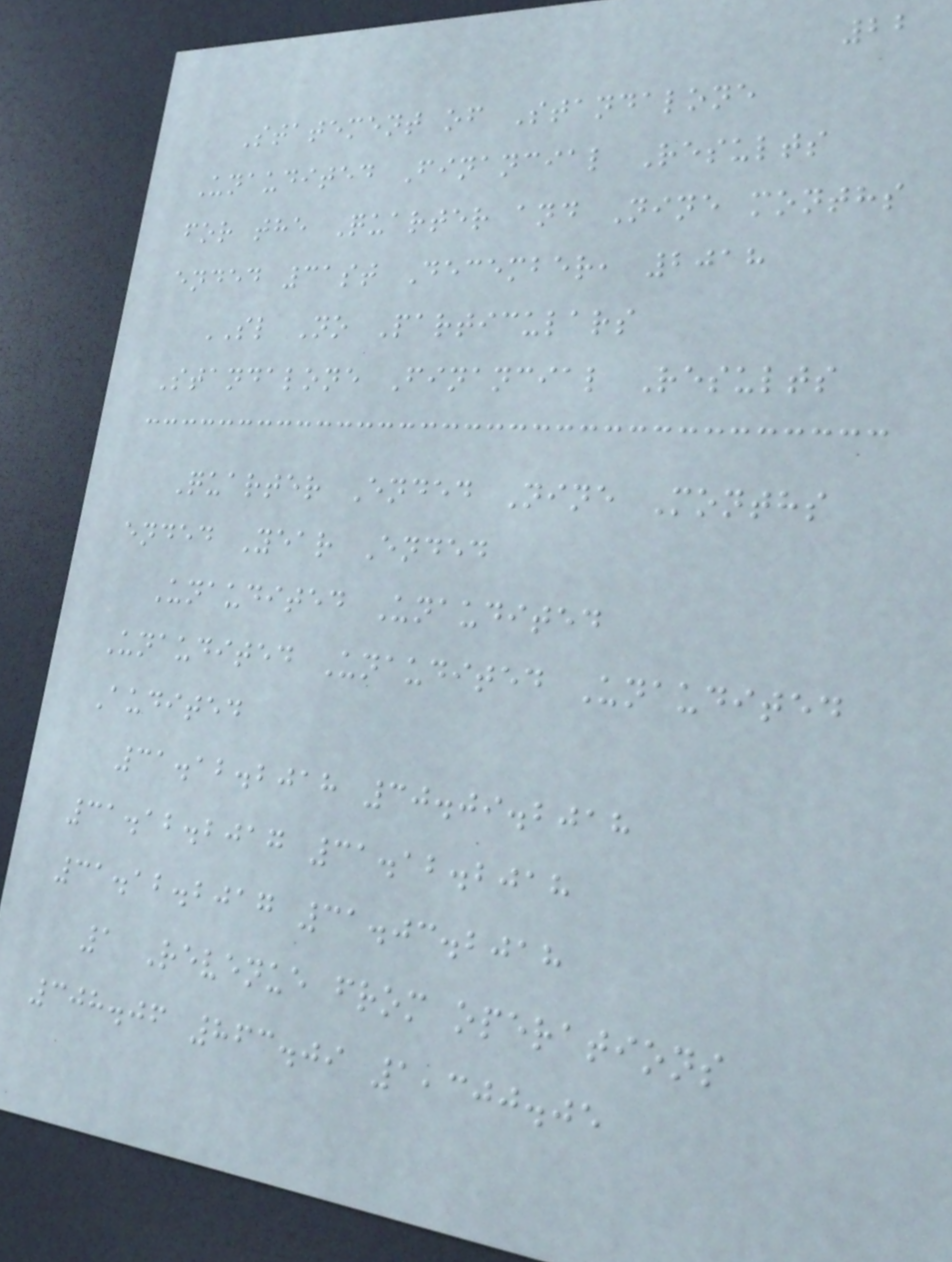22
Statement of Standalone
Unaudited Financial Results
for the Quarter and Nine months
ended 31st December, 2018
SL No Particulars
Standalone Financial Results
Quarter Ended Nine Months
ended Year Ended
Unaudited Unaudited
Unaudited Unaudited Unaudited
Audited
31.12.2018 30.09.2018
31.12.2017 31.12.2018
31.12.2017 31.03.2018
1 Revenue from operations
308.06 863.09 1,300.05
